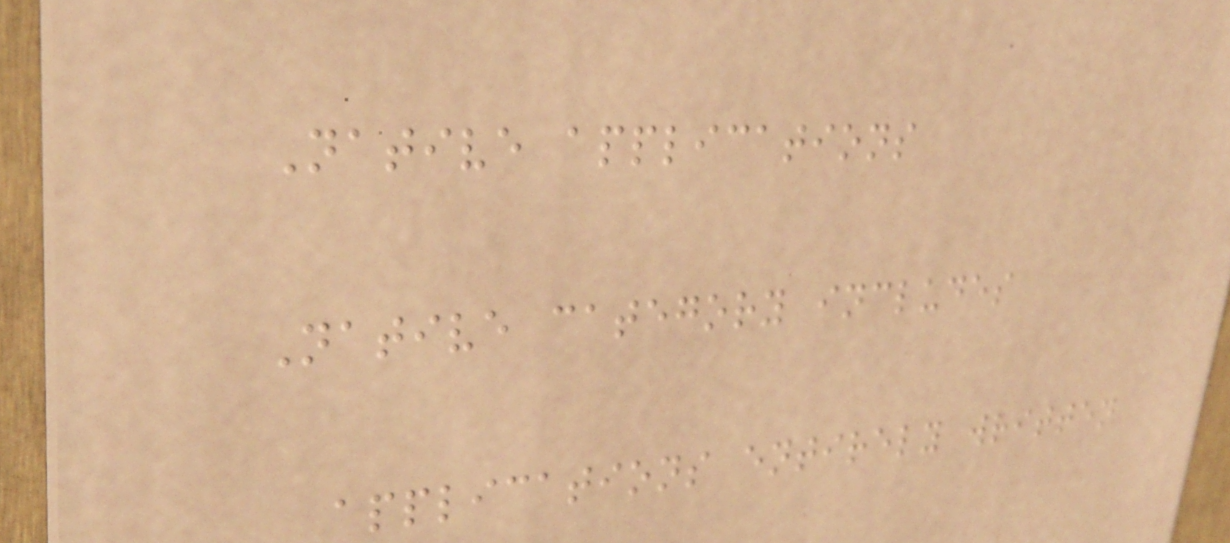Native applications
Native category includes
applications entirely written
